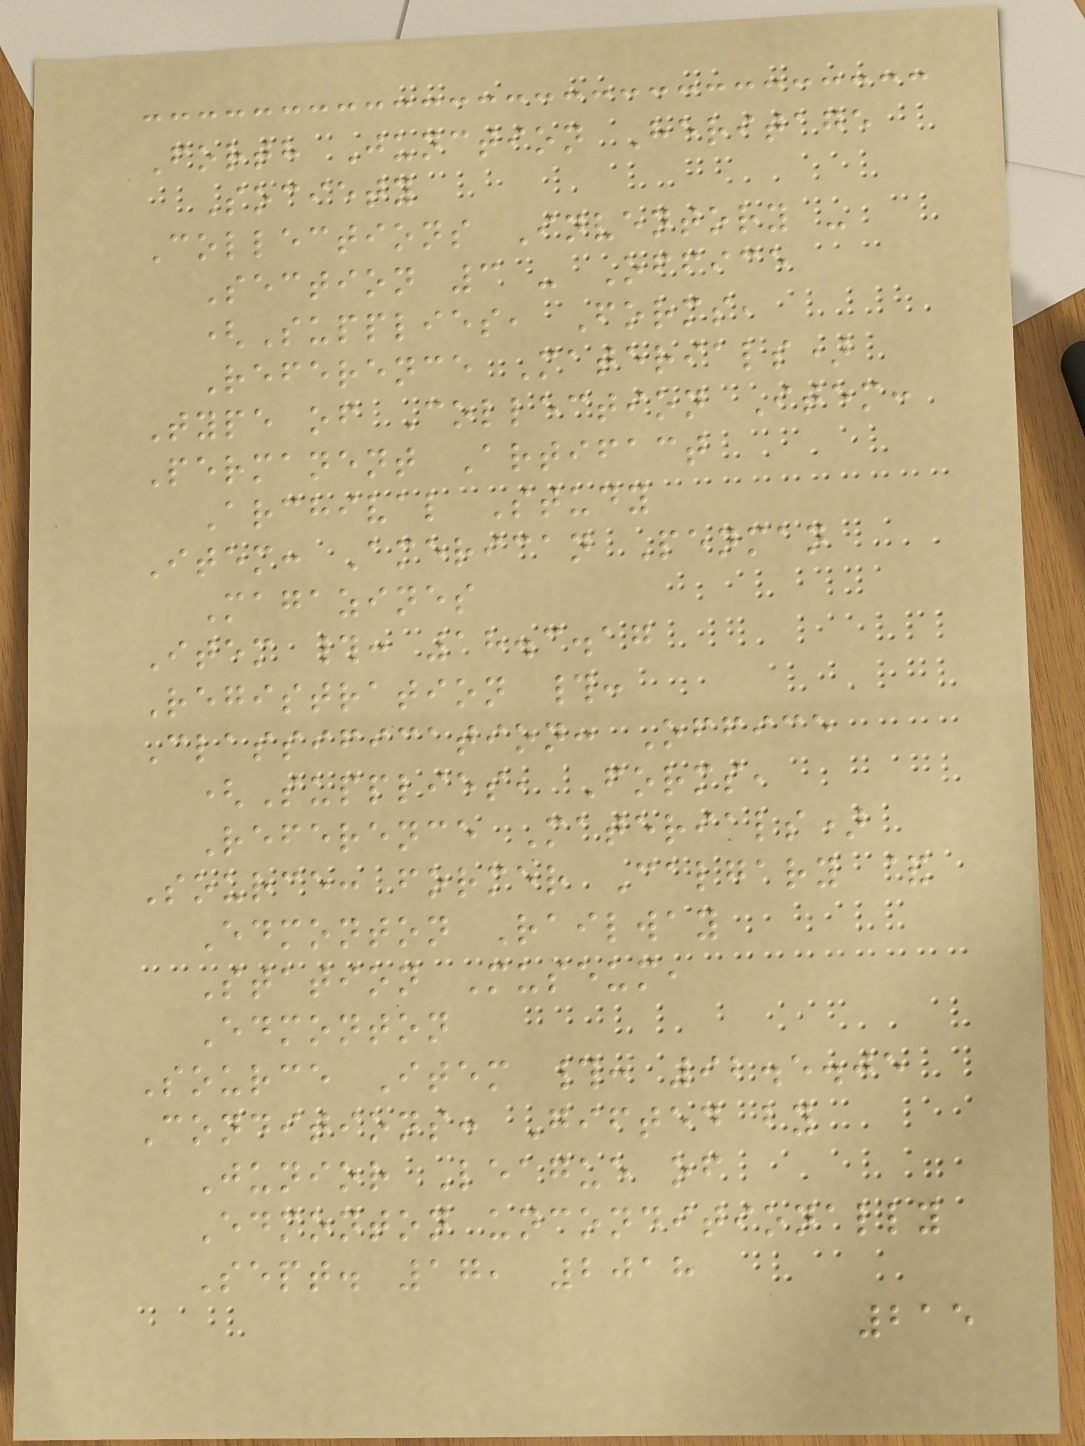Forth Junction Heritage
Society
Collections Inventory -
Section 3 - Office
(Supplies, Forms,
Reference Materials)
Type of Collection Item:
Permanent Artifact
Archival Study
Item: American Penman
Magazines
Item #: 18.3.17
Registration #:
Classification: Office
(Supplies, Forms,
Reference Materials)
Source: former Calgary &
Edmonton Railway
Station Museum,
Edmonton
Source Item #: 92.5.05
Conditions: Gifted by
Junior League of
Edmonton unconditionally
Sept. 17, 2018
215
